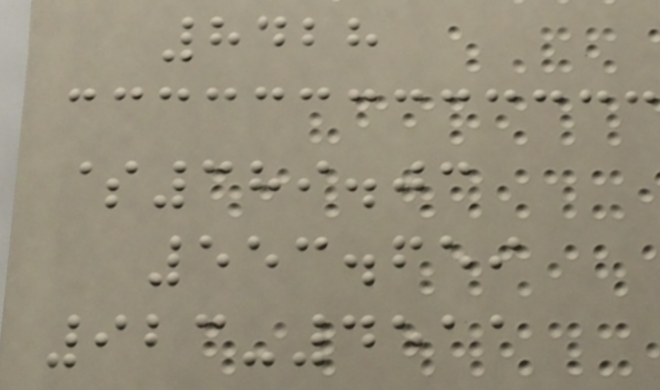8428
$389.03
553.659
923-4511
